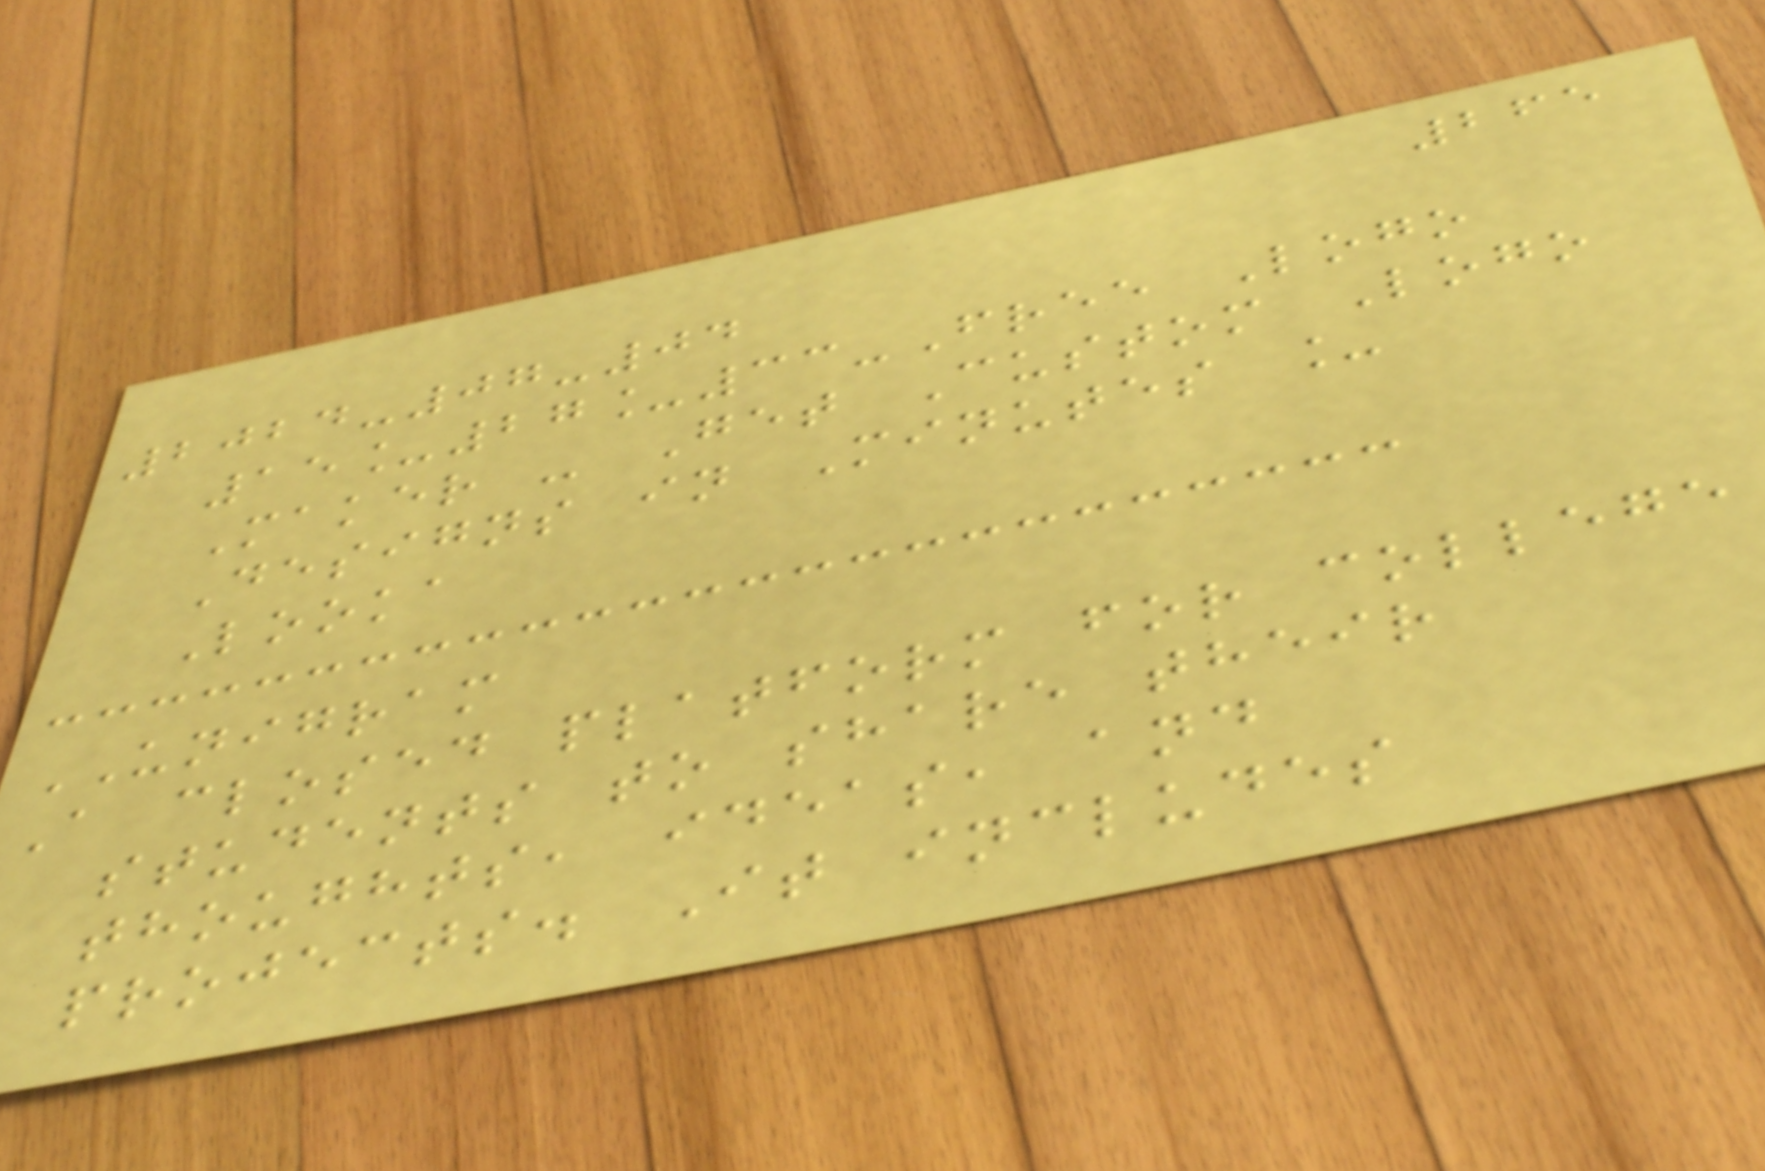265
2024-07-04
15_27_33-Free Logo
Maker - Get Custom Logo
Designs in Minutes _
Looka
UNIGRAM
A closed platform for college
students to share their
thoughts, ideas, and
projects. It includes
